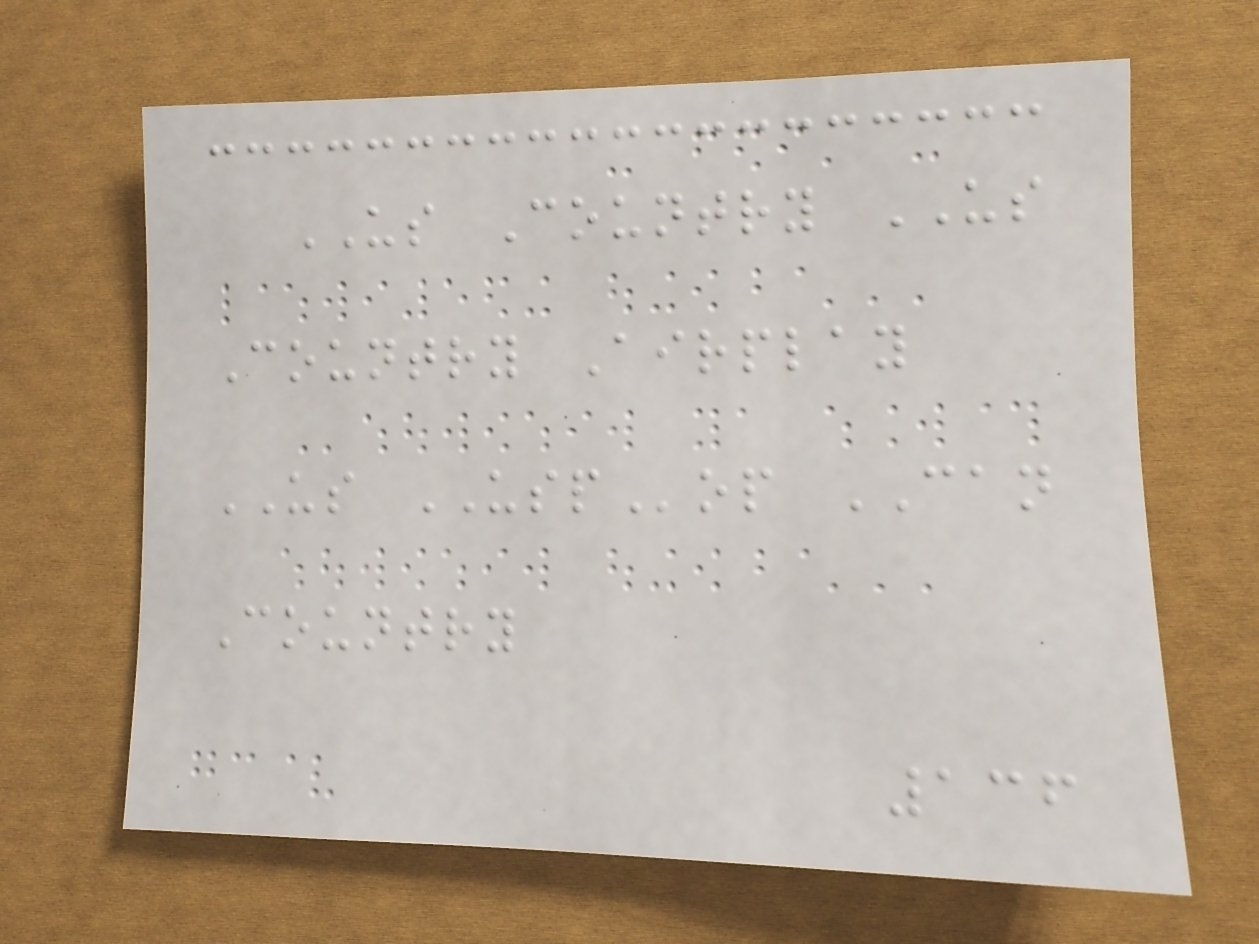US Country US
Country Airplay
US USPop CAN
Country
136
